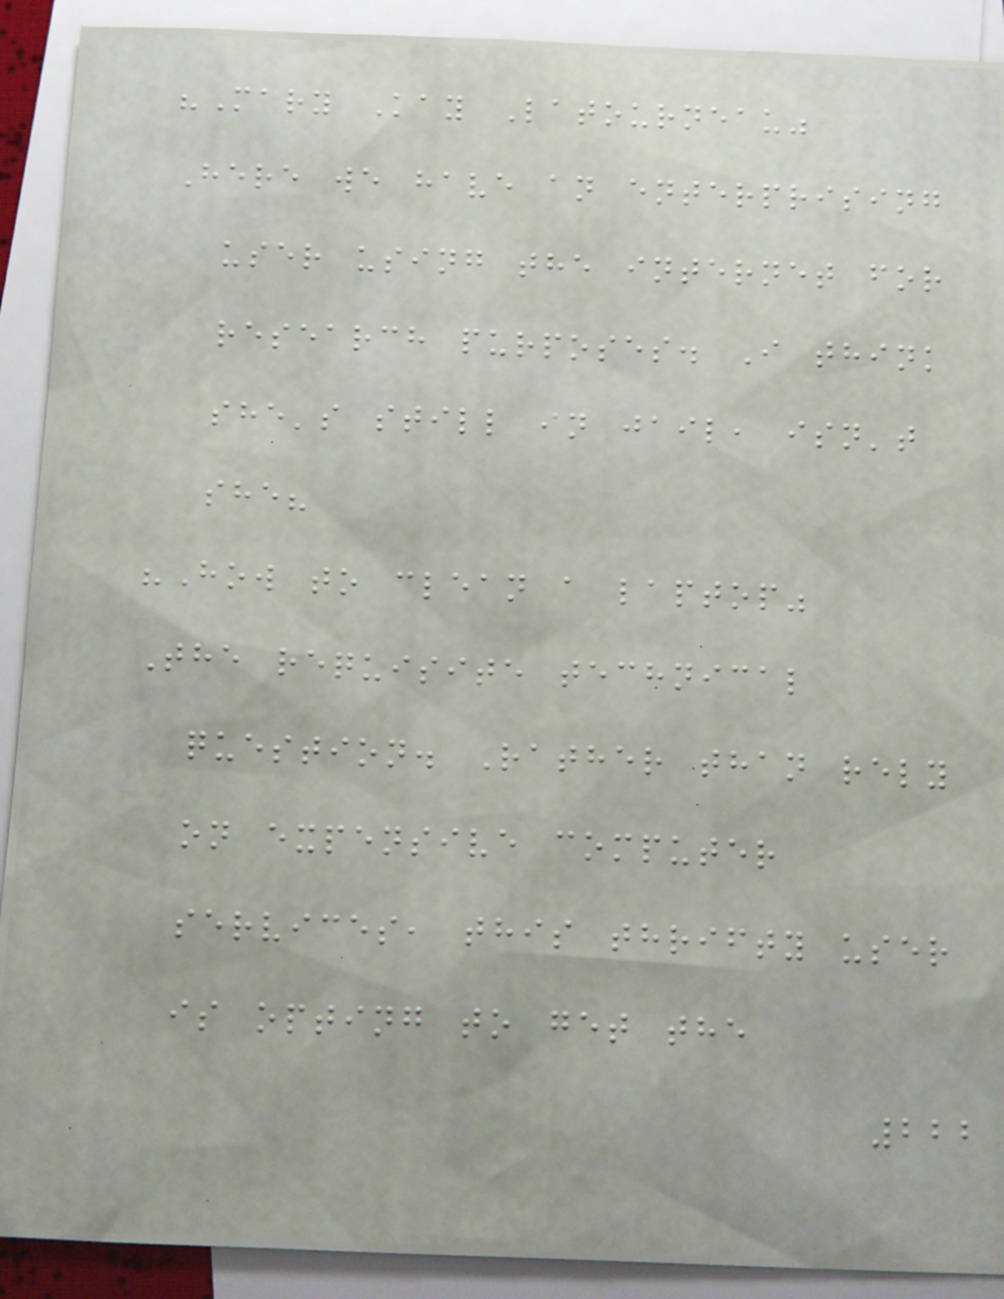"Mary Kay Latourneau"
Here we have an enterprising
user using the internet for
research purposes. I think
she's still in jail, isn't
she?
"How to clean a laptop"
The requisite technical
question. Rather than rely
on expensive computer
services, this thrifty user
is opting to get the
222
